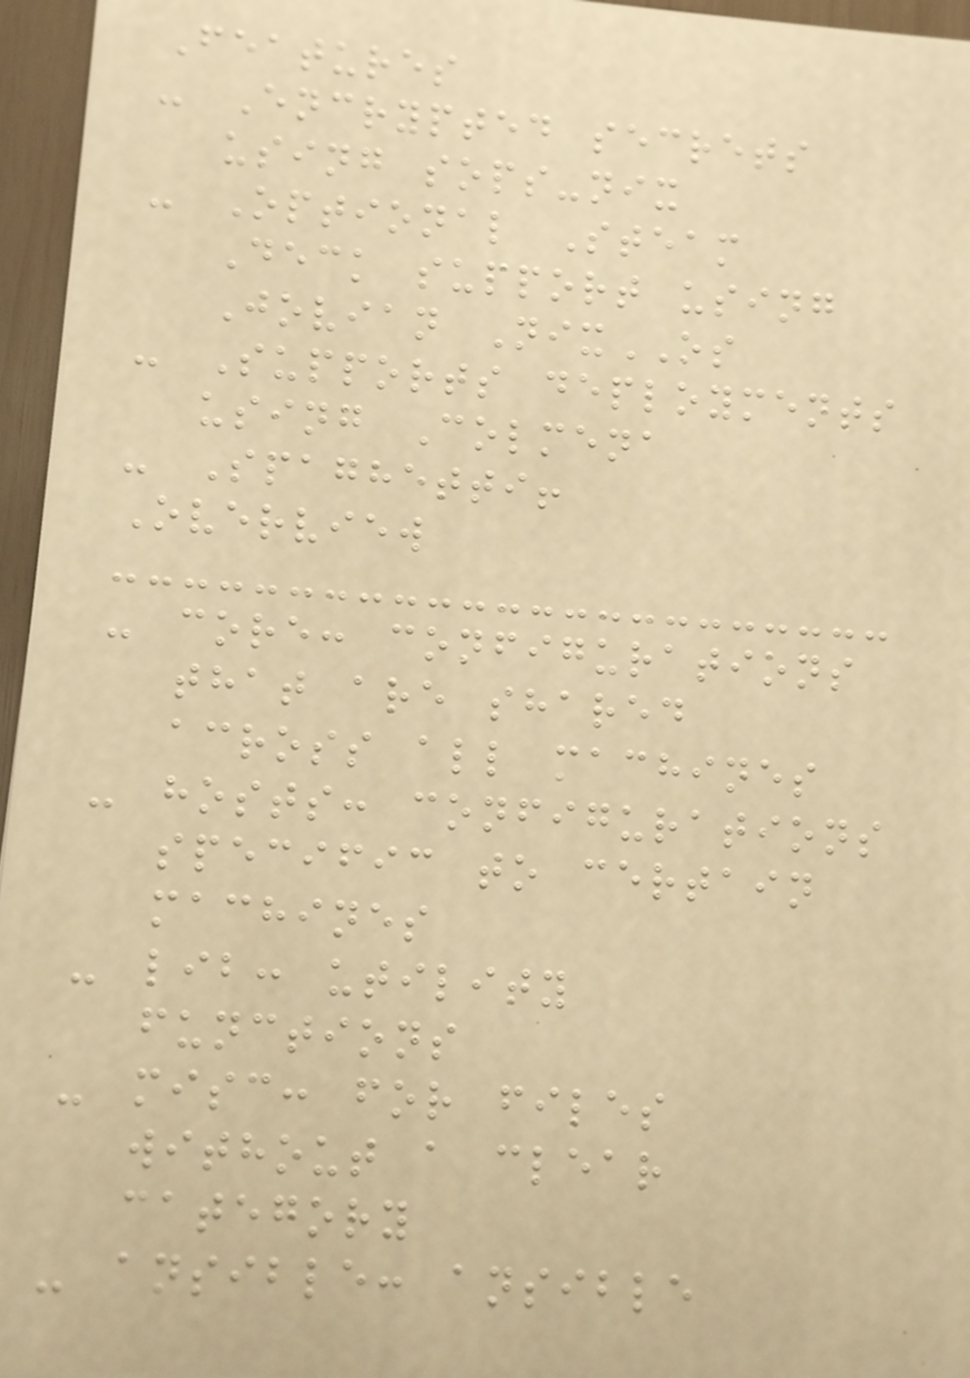Features
- Encrypted secrets
using sops-nix
- Optional Steam
Deck support using
Jovian NixOS
- Supports deployments
using Colmena
- Spaghetti!
Overview
- core: configurations
that are shared
across all machines
- hosts: configurations
specific to certain
machines
- lib: utility
functions
- misc: for files
without a clear
category
- ansible: ansible
